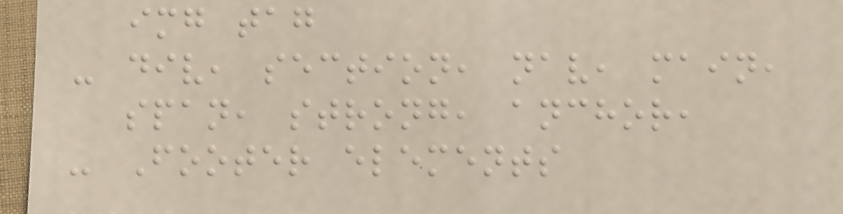img tag
- div, section, nav, main,
span, strong, anchor,
- Footer elements
